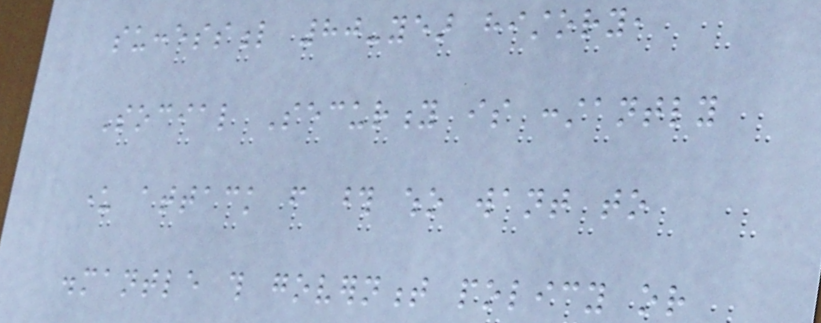successful 80-year history,
Social Security is constantly
under attack from those who want to
dismantle this government policy or
